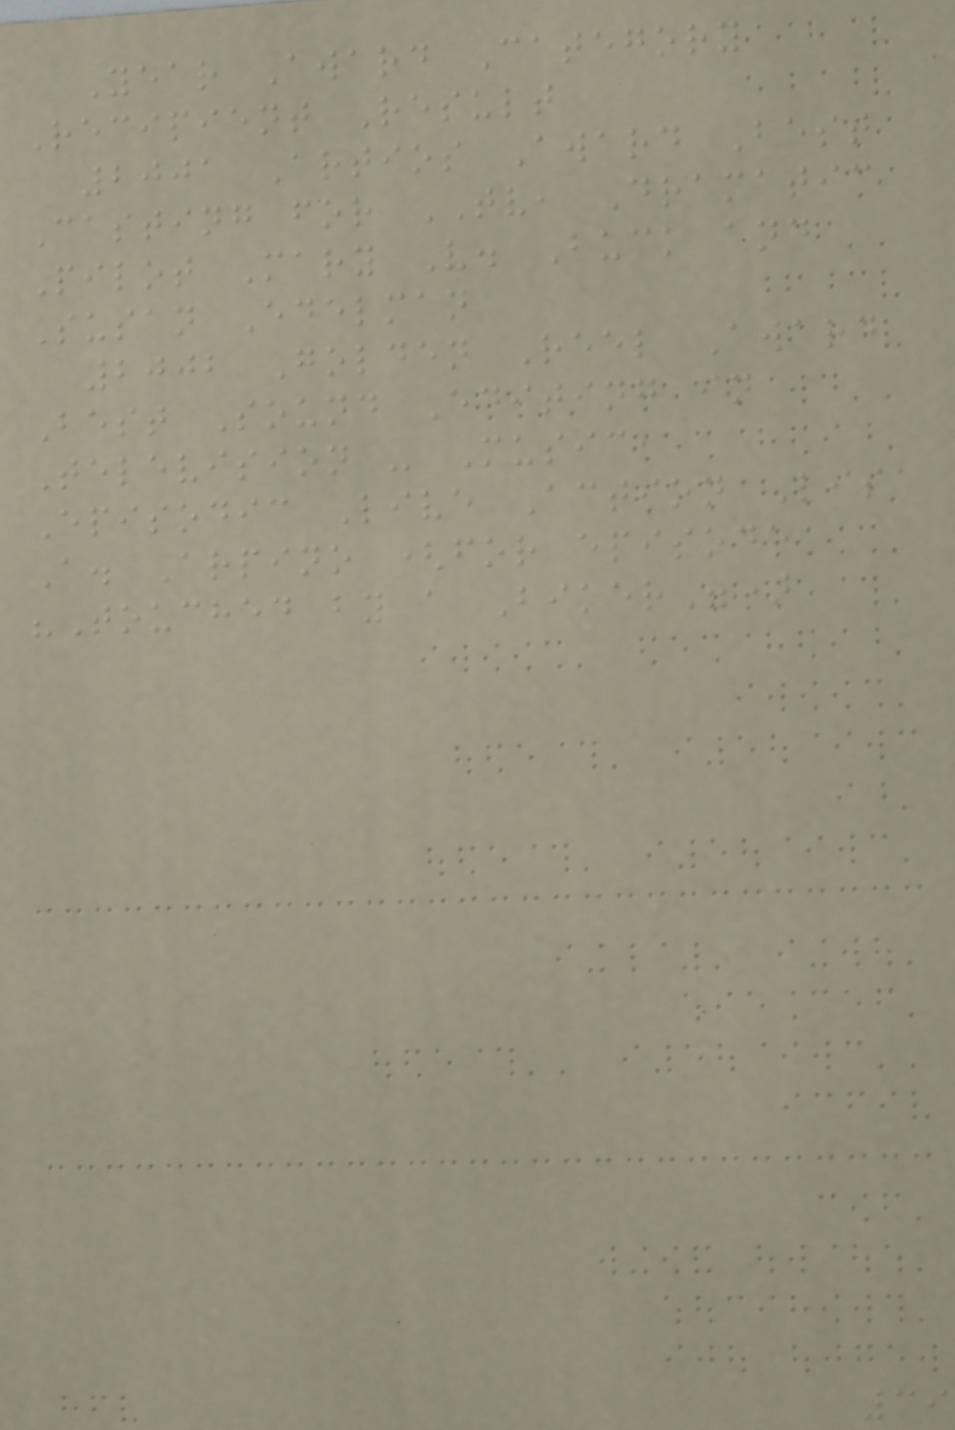Year Award Category
Recipient Result
2001 Artios Award Best
Casting for TV, Dramatic
Pilot Mary V. Buck and
Susan Edelman
2002 Golden Reel Award
Best Sound Editing in
Television - Music,
Episodic Live Action Lisa
A. Arpino (for episode
"Touched by a Biker")
39
